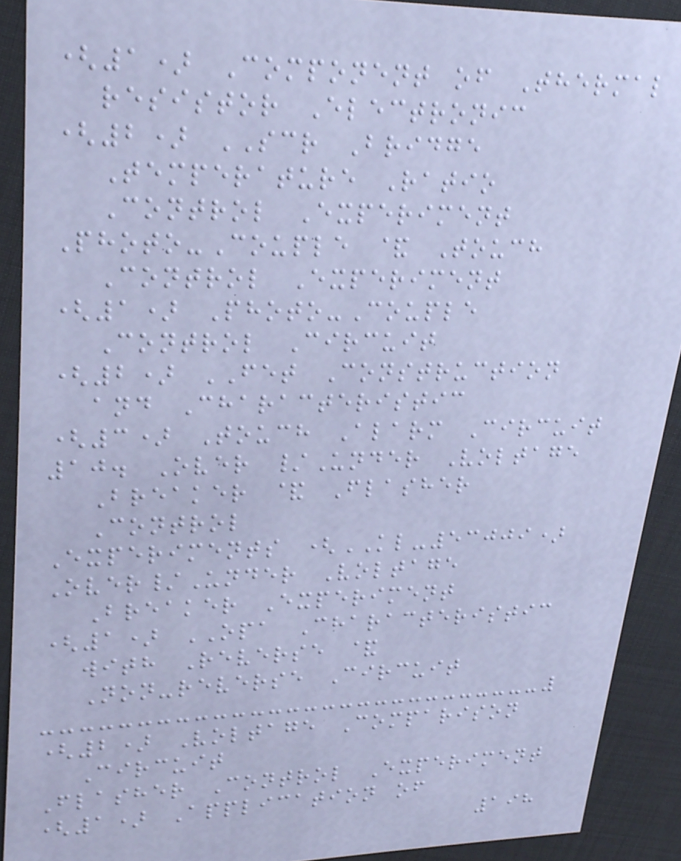(1) Component of Thermal
resistor Electronic
(2) SCR Bridge
Temperature Ratio
Control Experiment
Photo-Couple & Touch
Control Experiment
(1) Photo-Couple
Control Circuit
(2) FET Construction
and Characteristic
(3) Touch Alarm Circuit
10. Over /Under Voltage
Breaker & Flasher
Control
Experiments (KL-53009)
Over/Under Voltage
Breaker Experiment
(1) OPA Characteristic
with Reverse &
Non-reverse Circuit
(2) Voltage Comparison
Circuit
Flasher Control Experiment
(1) Application of
198
